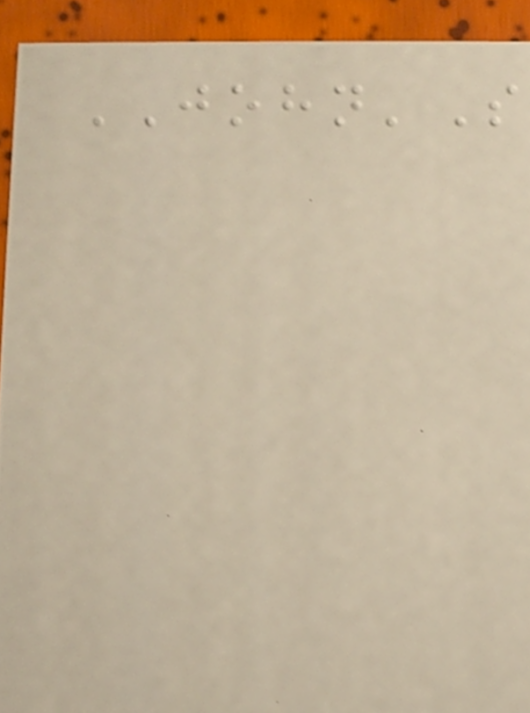JOHN'S
